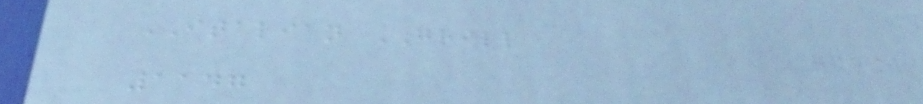ITALIAN GRILL
1147
